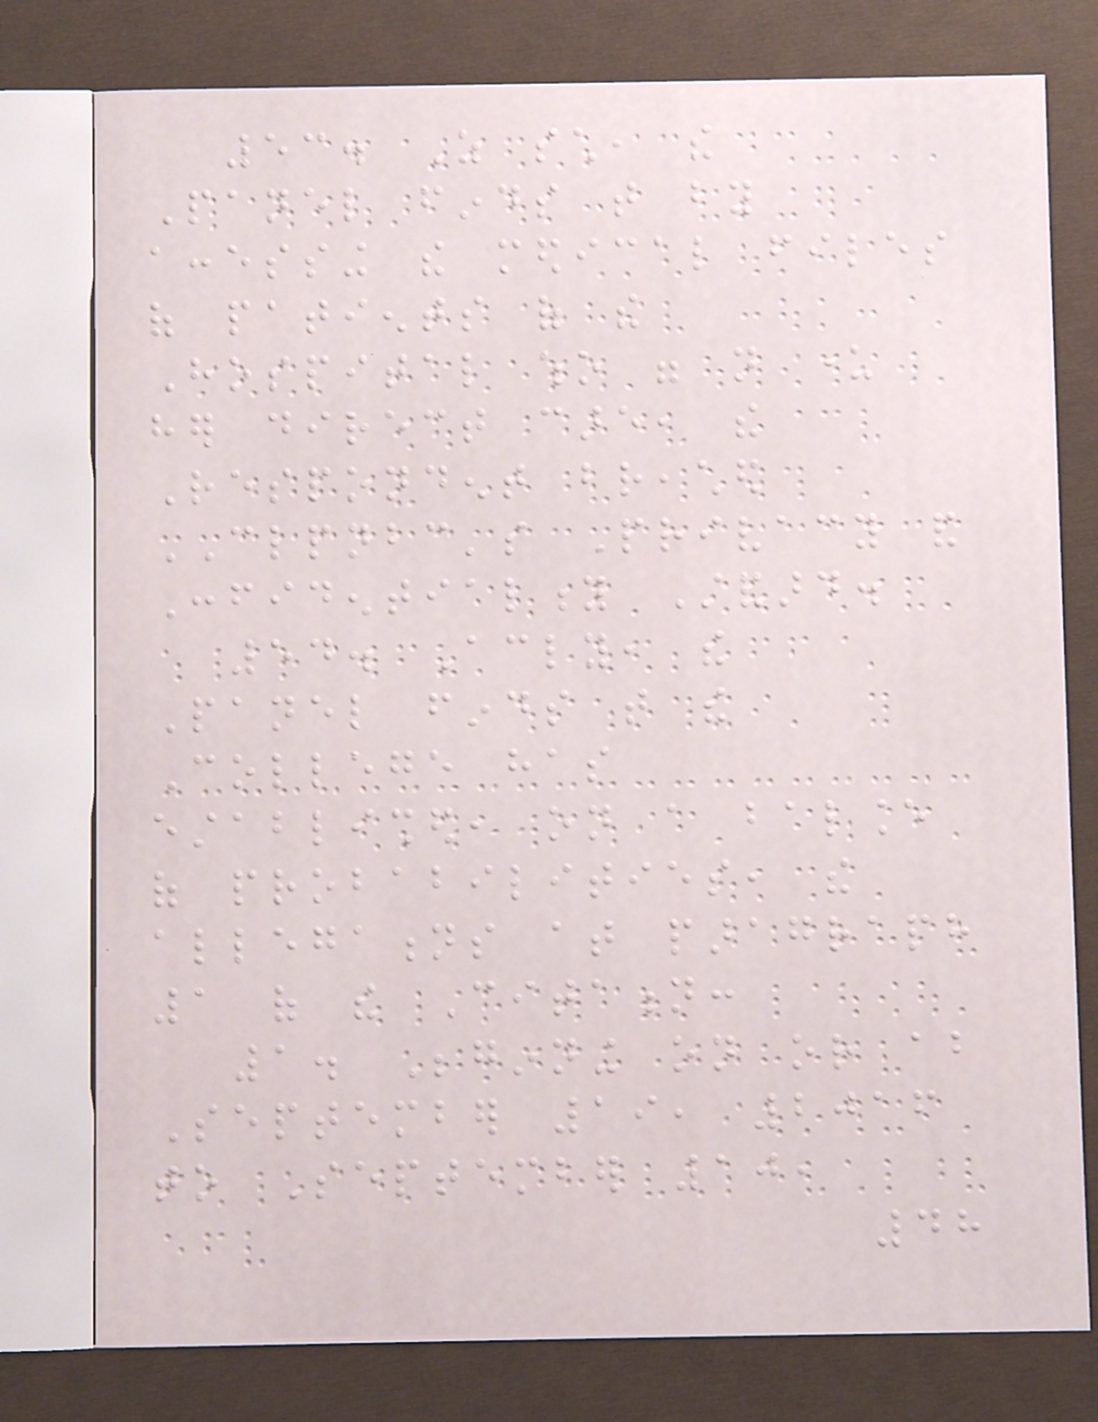53. As such, the
Panel finds that by
accessing the medical files
of patients of the
Hospital who were not under
her direct care, the
Respondent breached
CLPNBC's Privacy and
Confidentiality Standard.
54. Accordingly, the
Panel finds that the
College has
established, on a balance
of probabilities, the
allegations at paragraph
1 of the Citation:
1. Beginning on or about
September 19, 2016
to September 10,
48
